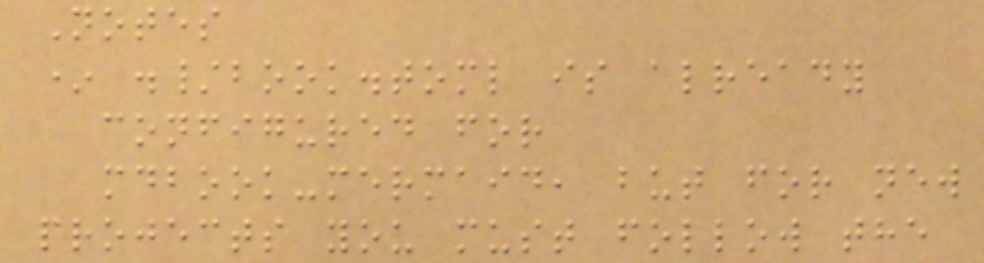Notes
* ./book.toml is already
configured for
mdbook-mermaid, but for new
projects you must follow the
